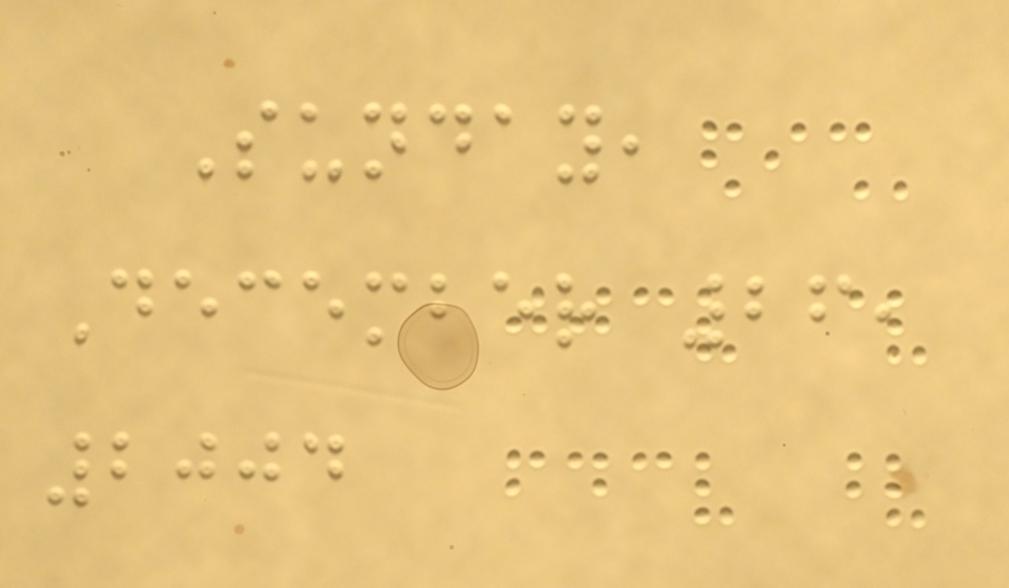Sunday,
December 26,
2004
